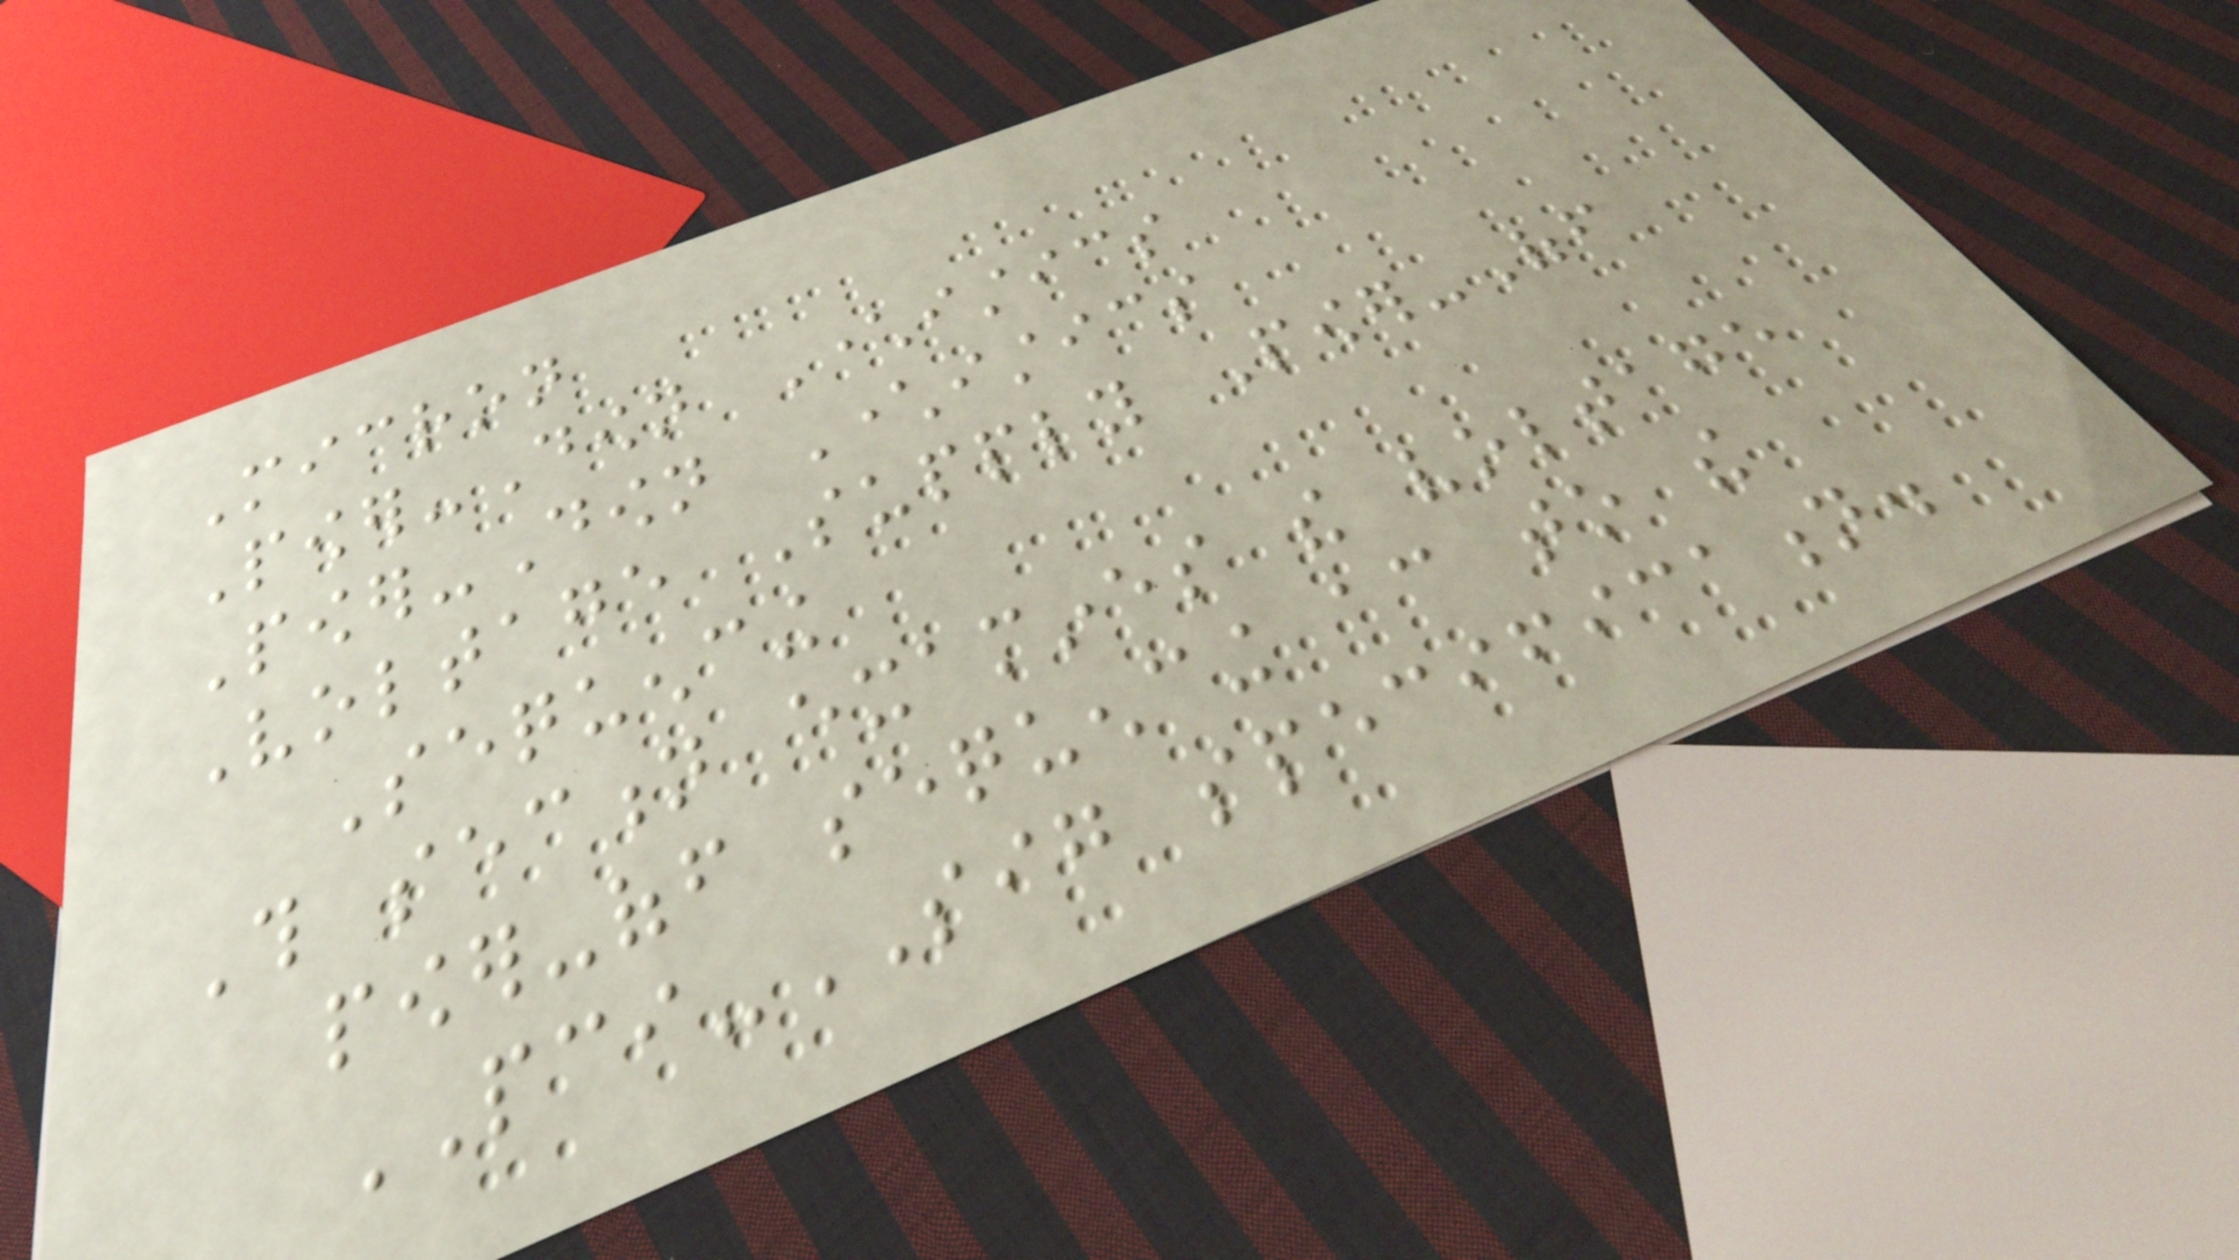Micron
Power-Down Characteristics
Power-Down Characteristics
Voltage Supply Power-Off
Sequencing
This section examines the voltage
power-off sequencing according to the
PCI-SIG specification.
